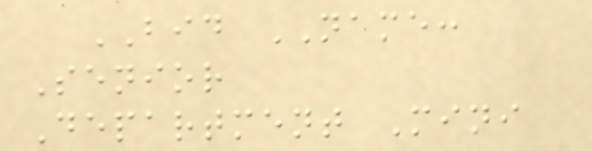BID NAME:
Senior
Department Mini
